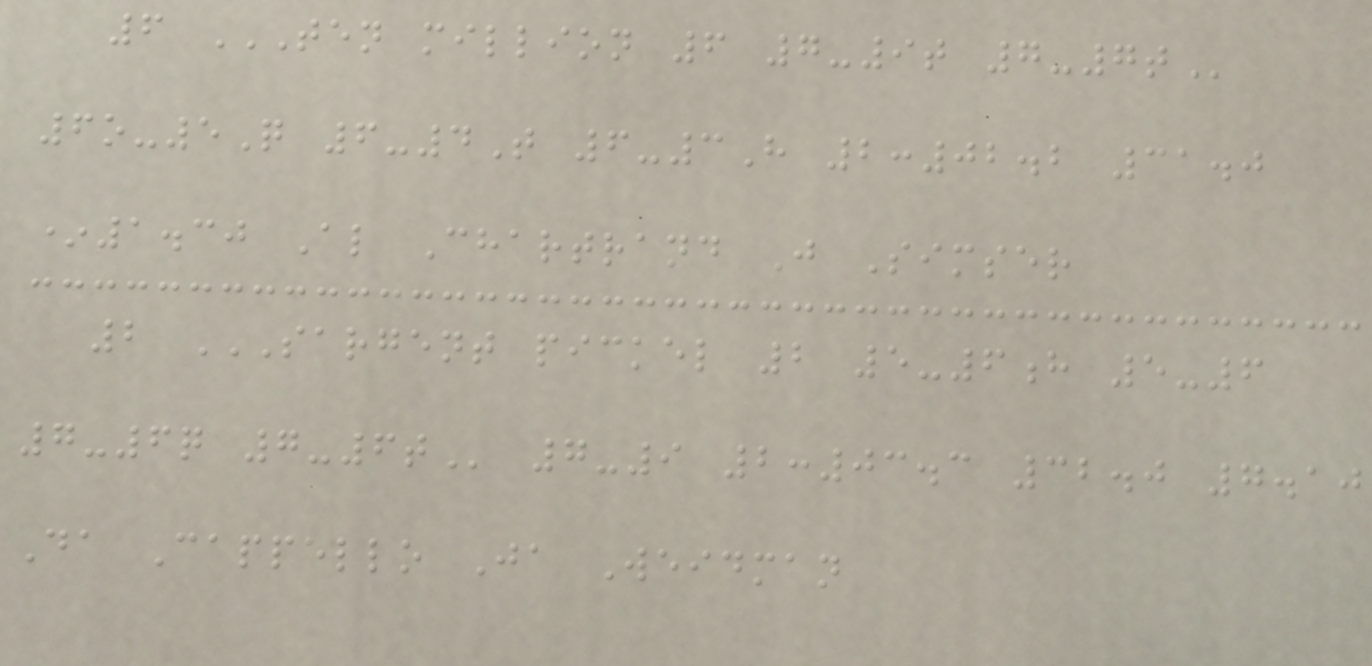6 TEN MILLION 6 7-9T 7-7T
6o-5Q 6-4T 6-3H 2:02.2 31.0
*1.30 Al Chartrand J Simser
2 SARGENT PICKEL 2 5-6H 5-6
7-6Q 7-6T 7-9 2:03.3 32.0 7.10
Da Cappello Ja Weidman
